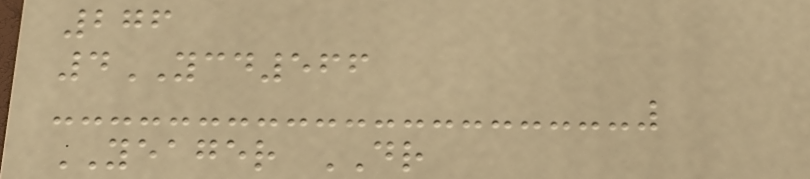276
4YCD566
YEAGER DR
